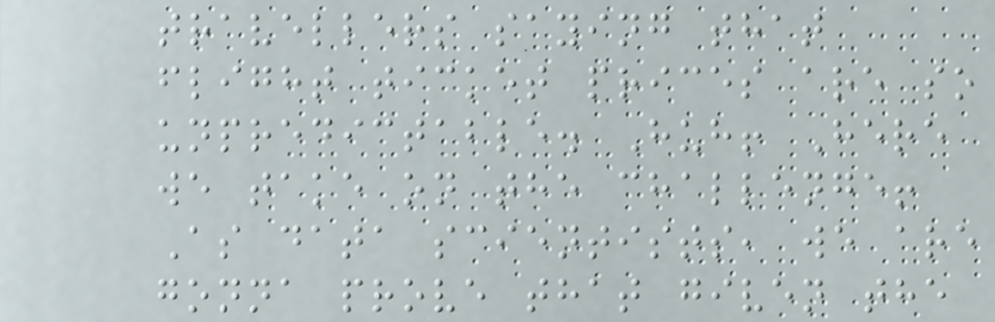travellers saying that
flight ticket prices are so
unpredictable. Huh! Here
we take on the challenge!
As data scientists, we are
gonna prove that given the
